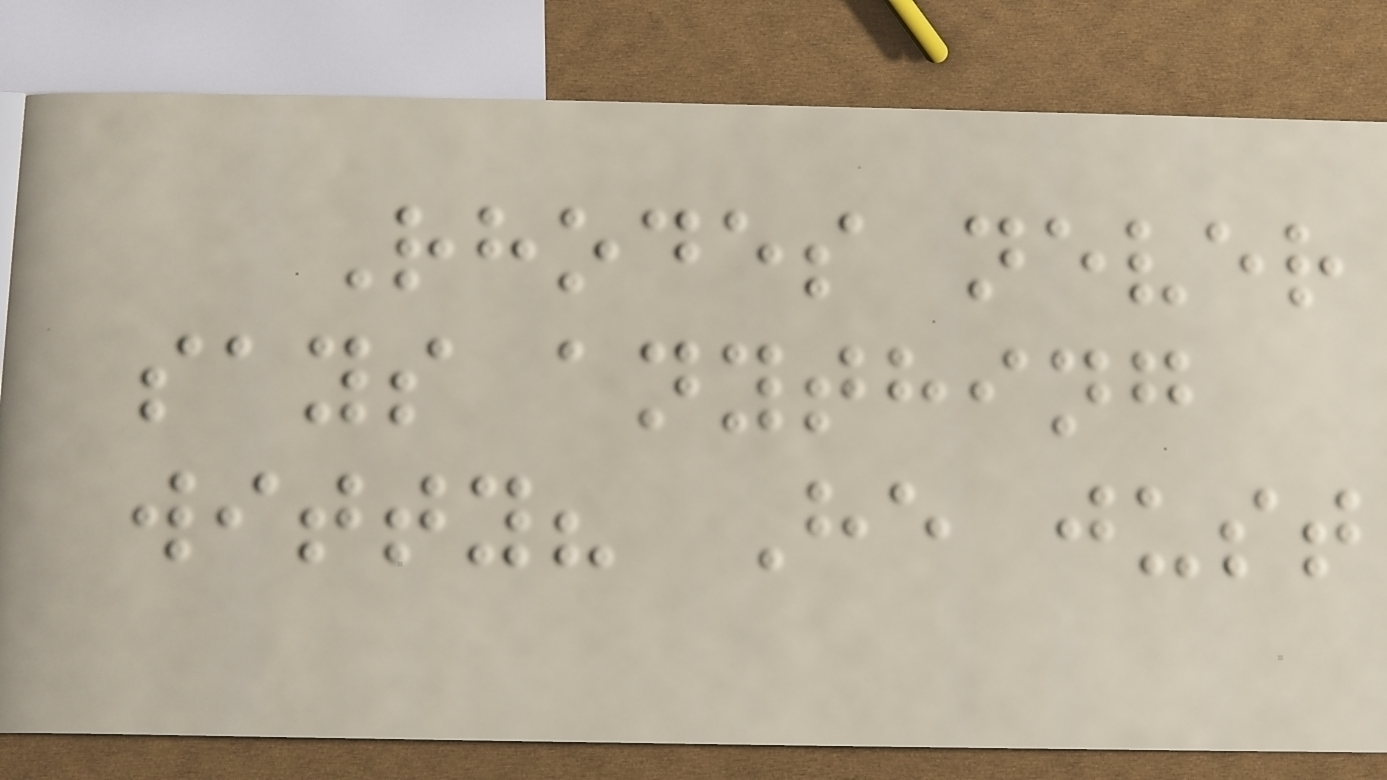Rhodes never
says anything
witty? He just
